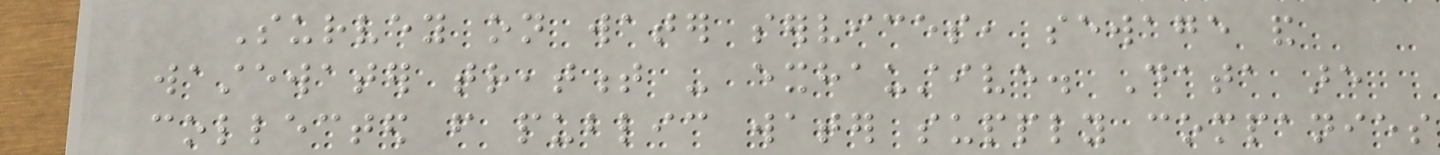Survey on water services, sewage and
wastewater treatment - exhaustive. Data are
collected from public water supply companies
